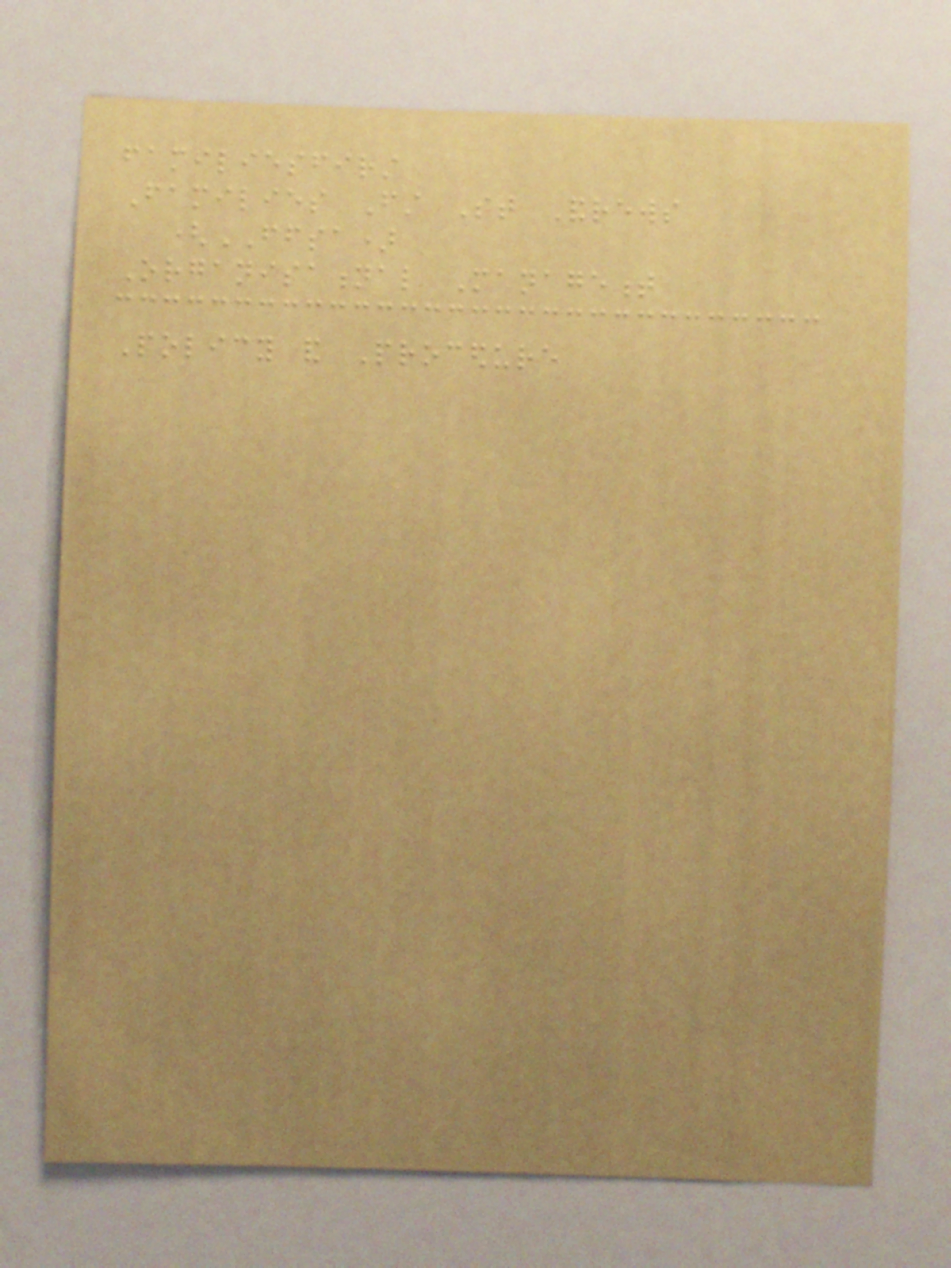familiesfirst
Families First St Andrews
(FFSA)
Organisational Management
Policy and Procedure
